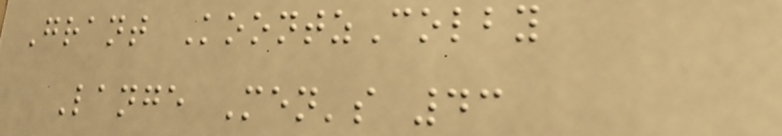Grant KoontzColby
Lange Men's 43
